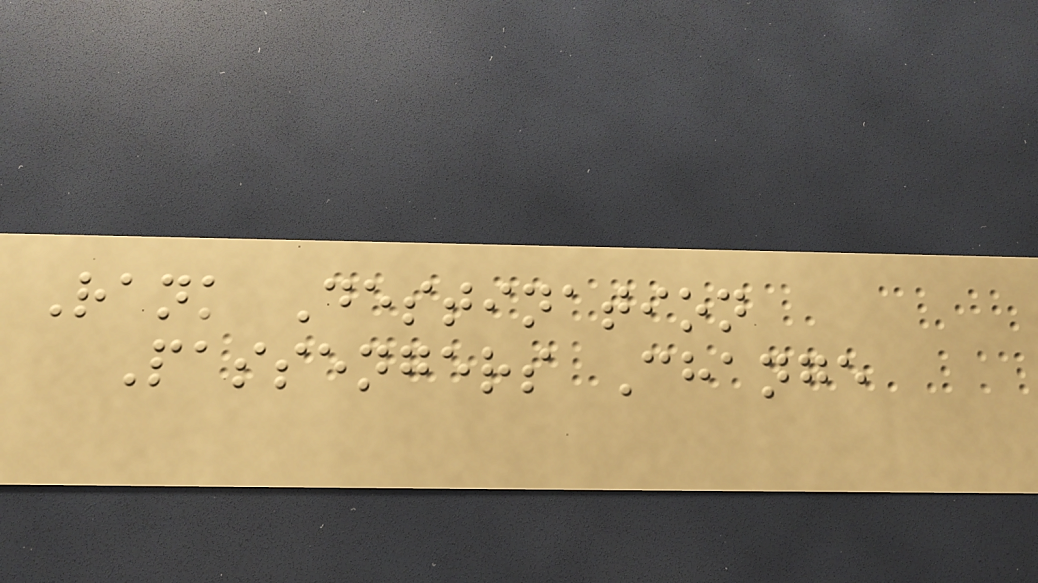Rank Destination
Passengers Change
